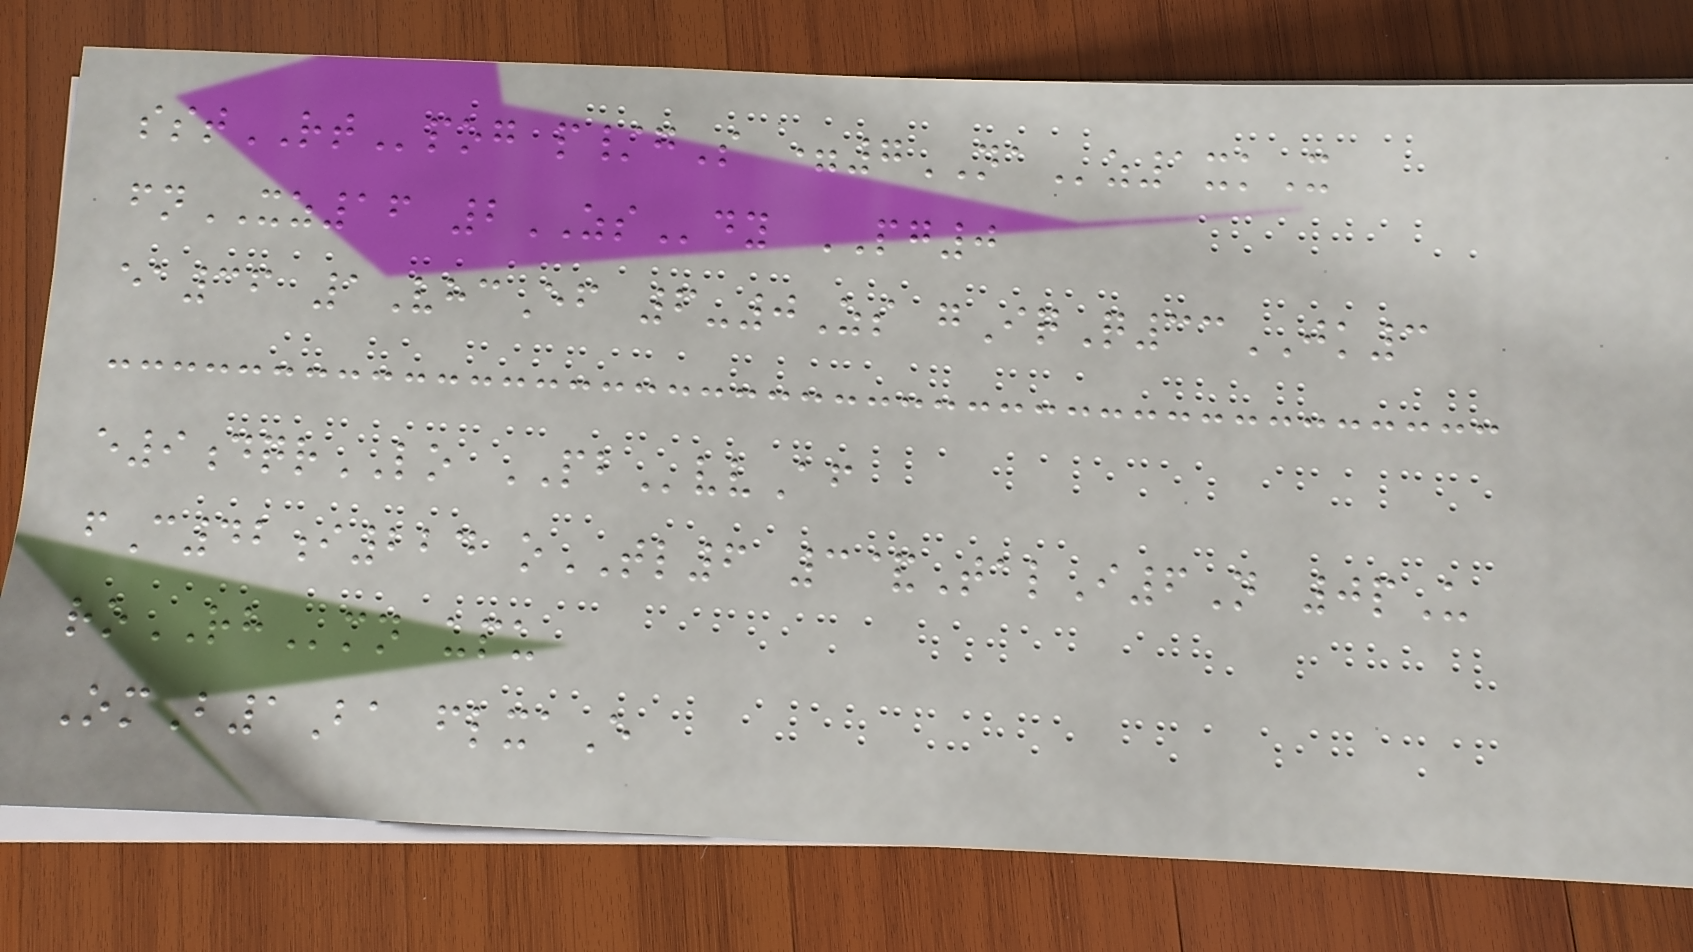sstRTpog p/gS =7NAz1xkX
fnXZ16 2ZSdy PG0
ea36 1VhcEf 6-0Zs gIqQ33JK3
e9dqrLO PBvvAf
fC42i224 oTL6 3&TalI6N 0pU
roRHmn upu
OmB1Ba flxaE
